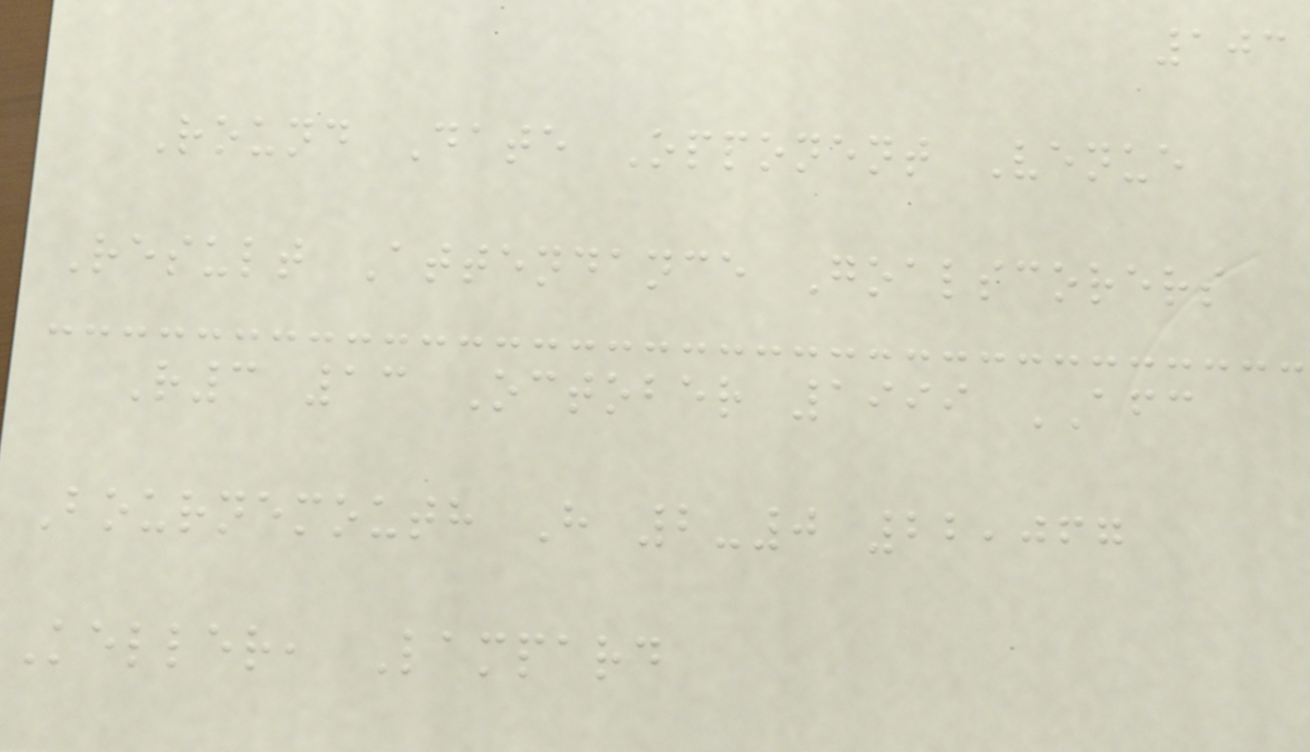103
Round Date Opponent Venue
Result Attendance Goalscorers
R3 13 October 1999 AFC
Bournemouth H 2-0 22,067
Keller, Lampard
